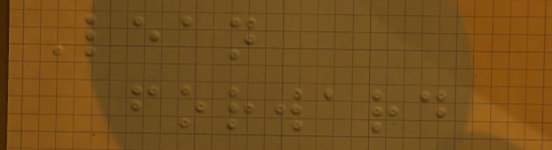Lean
forward
